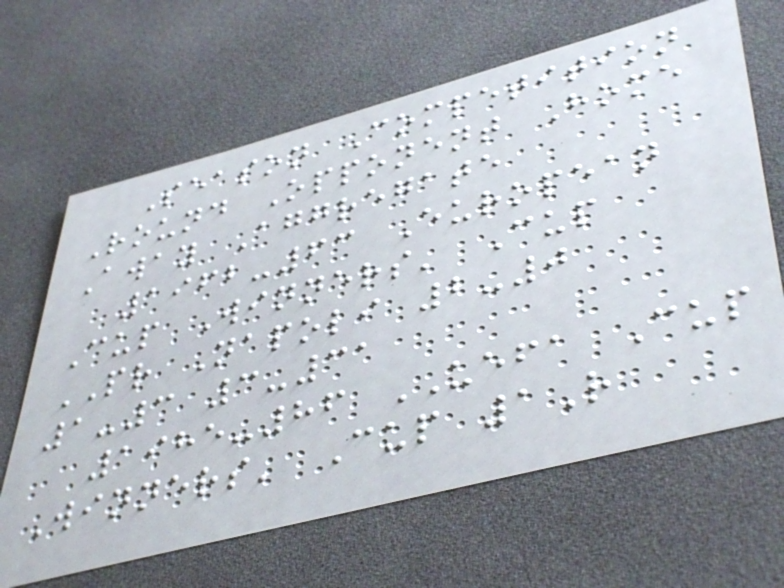Season Competition
Round Opponent Home
Away Aggregate
1962-63 European
Cup Winners' Cup
PR Napoli 2-0
1-3 3-31
1985-86 UEFA Cup
Winners' Cup 1R
